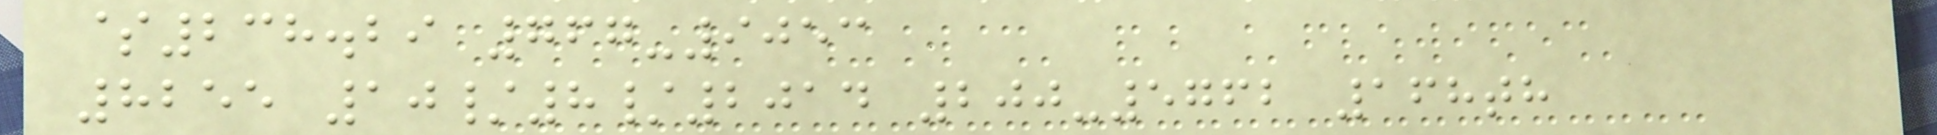$238.29 767-9053
8255 10/8/2014 200-5762 168th
